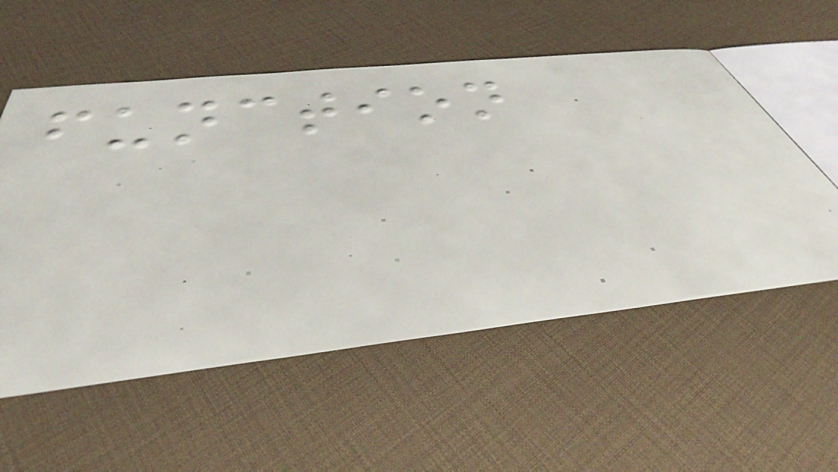function
